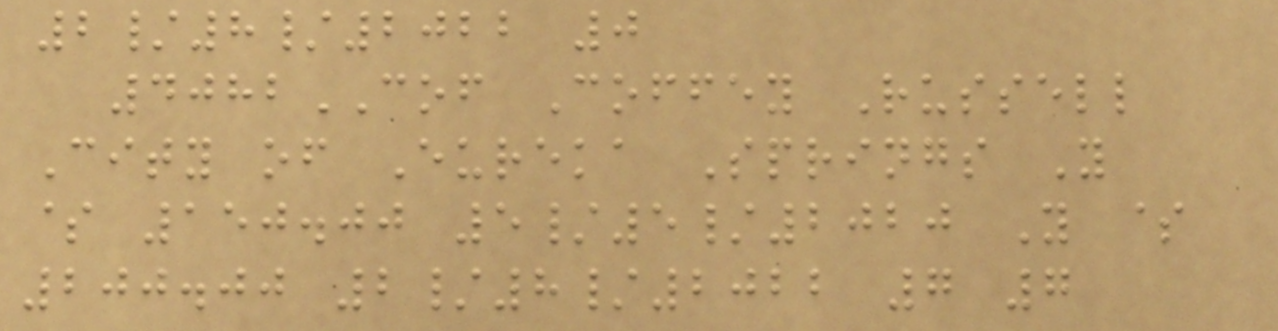2/8/2022 0
4082COF Coffey Russell
City of Eureka Springs Y
$ 150.00 5/5/2020 Y $
200.00 2/8/2022 7 7
